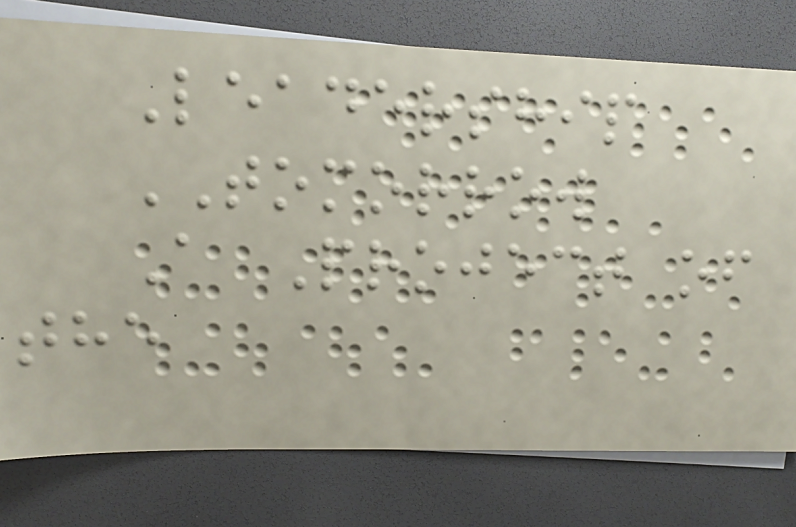Leadership
TOMORROW
A Project of
the
